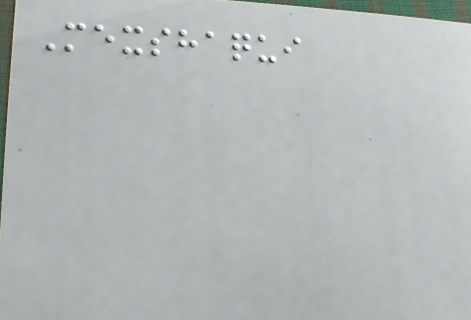Mexshaqui
